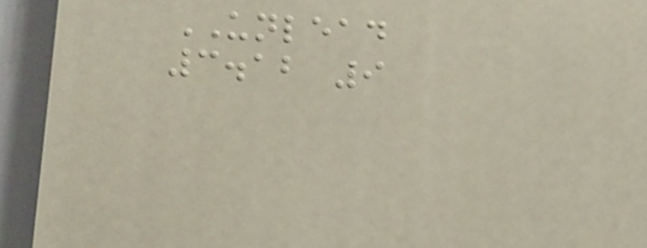UNLEAD
3.12 9
